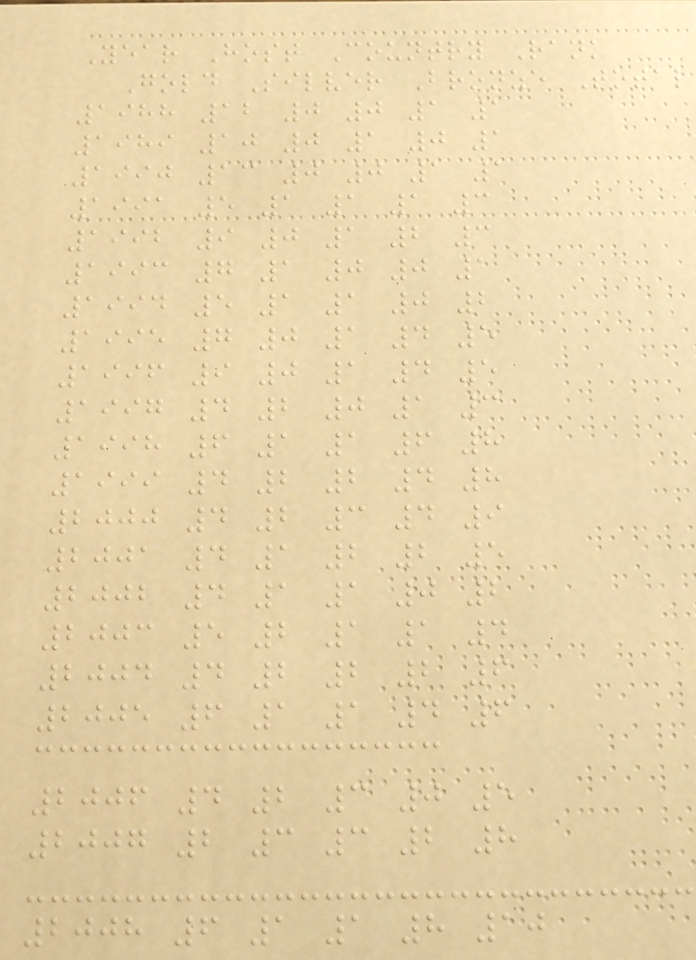Year Host Country Rank
Gold Silver Bronze Total
1988 12 0 0 1 1
1989 10 0 1 0 1
1990 13 0 0 1 1
1991 5 1 1 1 3
1992 9 0 1 2 3
1993 7 1 0 0 1
1994 5 1 1 0 2
1995 7 0 1 4 5
1996 9 0 1 4 5
1997 4 2 0 1 3
1998 6 1 1 6 8
1999 4 2 2 4 8
2000 4 2 3 4 9
2001 4 1 2 2 5
2002 4 1 1 0 2
2003 5 2 1 1 4
2004 4 2 2 2 6
2005 6 1 1 4 6
2006 4 2 3 0 5
2007 2 3 3 2 8
2008 6 1 1 8 10
